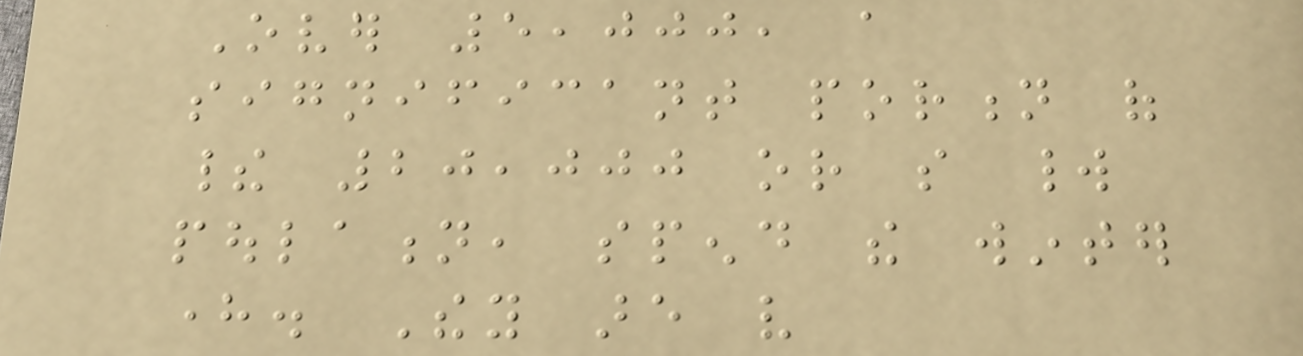Over 5,000, a
significant portion of
their 20,000 or so world
poulation, spend the winter
here. They are very
